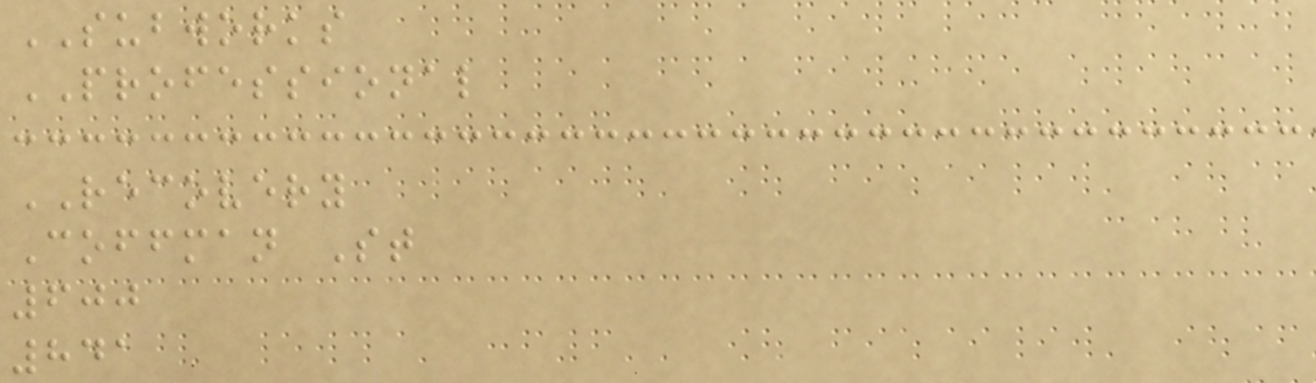SUBWORKS
PROFESSIONAL
RECOVERY
Coffman St
600
841
